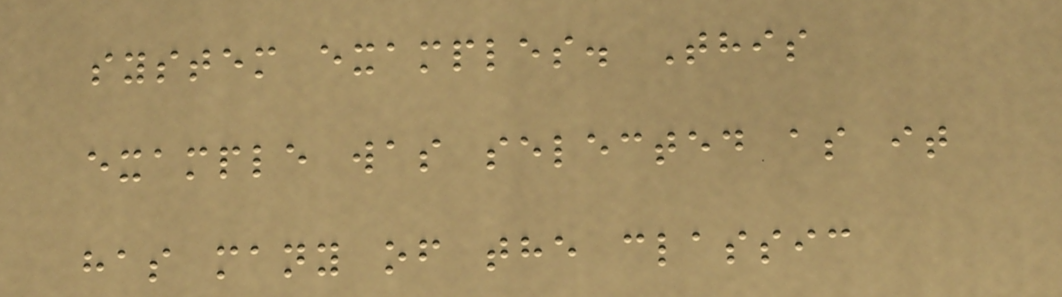system examples. This
example was selected as it
has many of the classic
